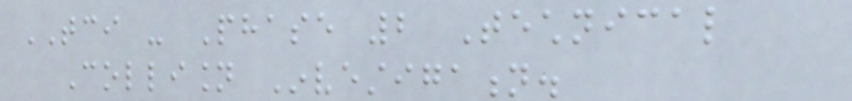TCI - Phase 2 Technical
Collision Investigation.
